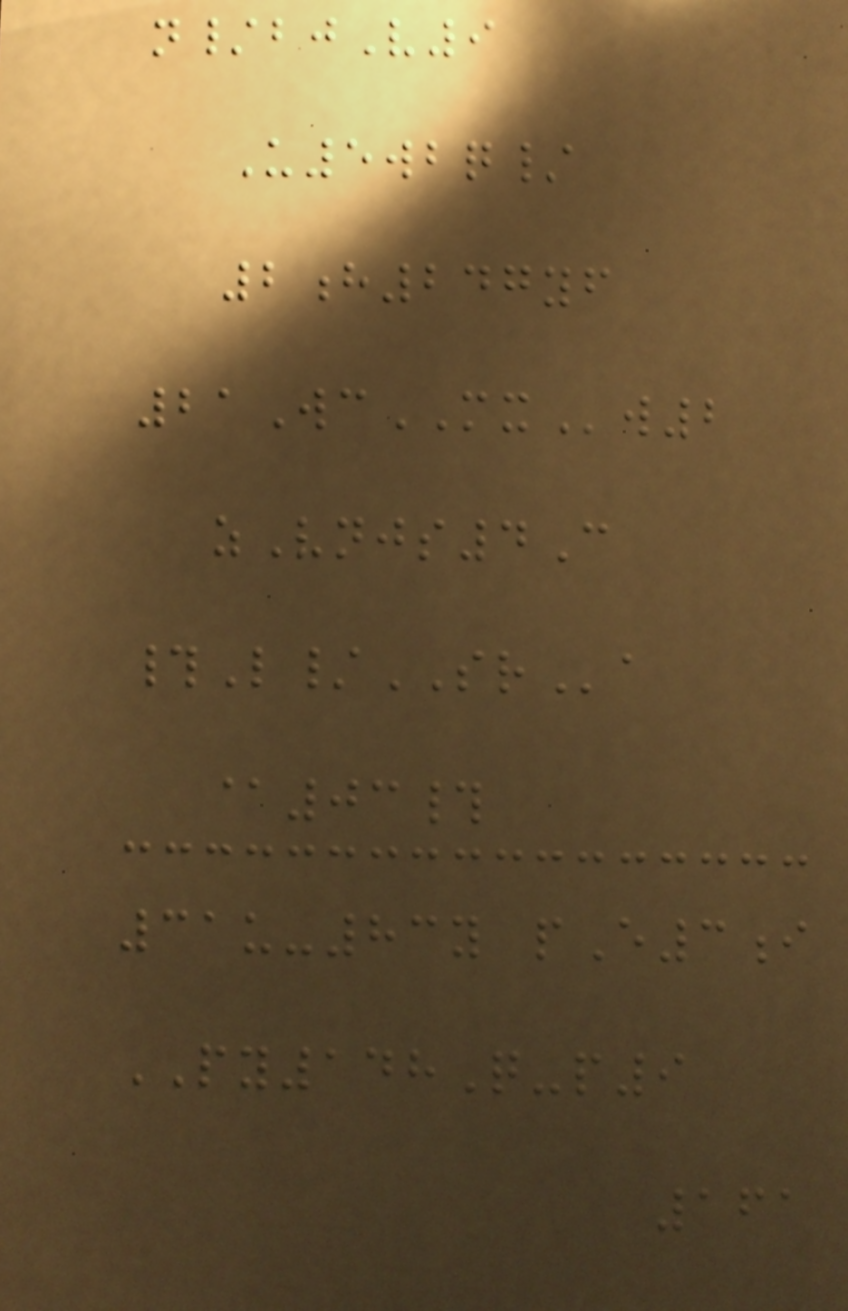n/bjV9
U5wbq/
2h247yf
21WcMXw2
zVnjs4C
#L/SRa
@03#
31u-83y pE3i
PY148Q-p9
161
